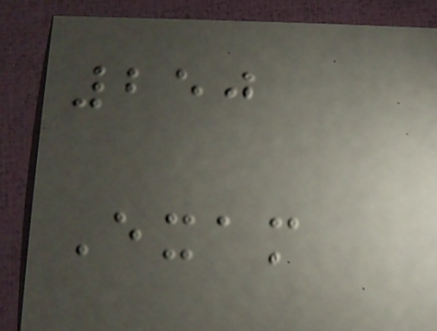250
Exam
